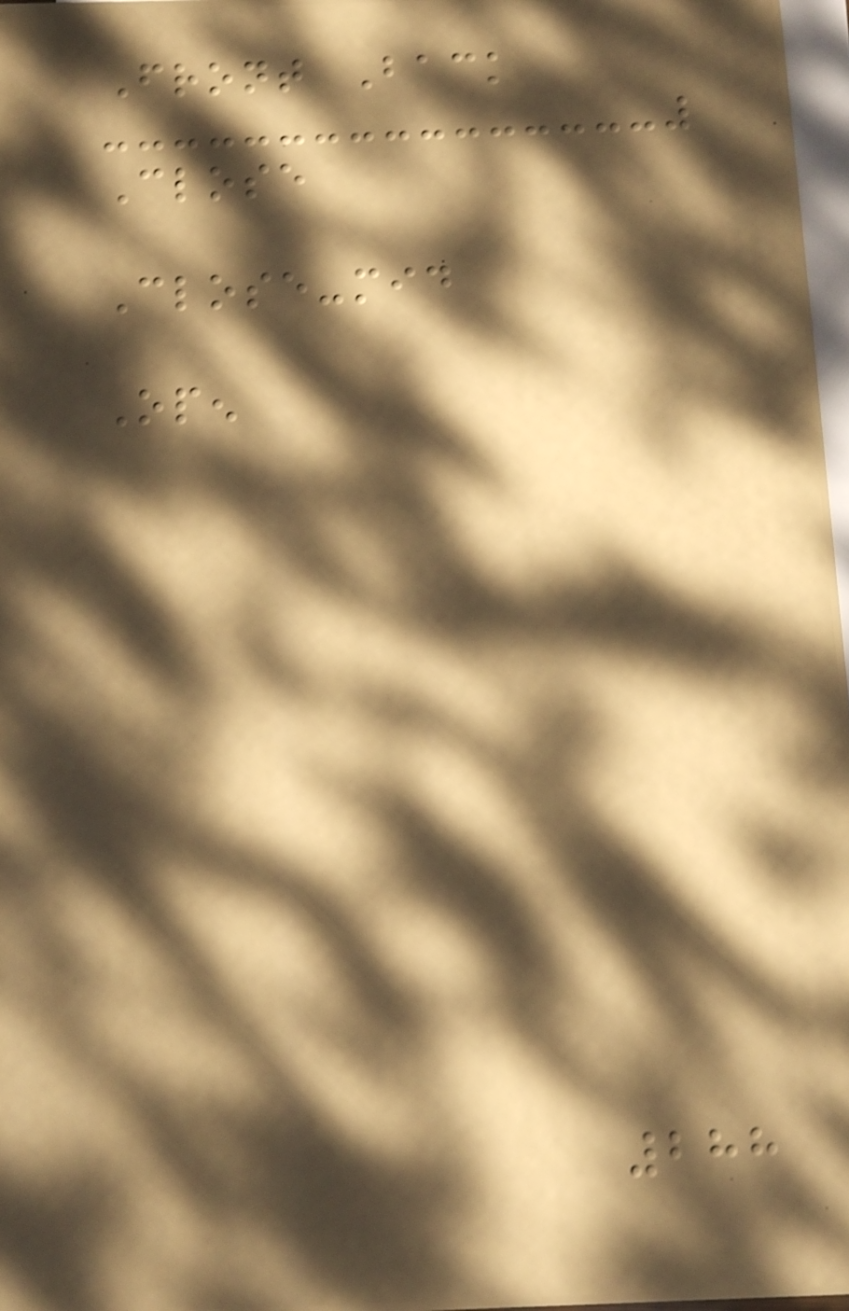Front Back
Close
Close-mid
Open
288
